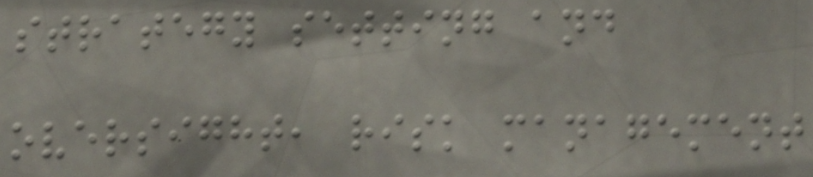strategy setting and
oversight, risk management
